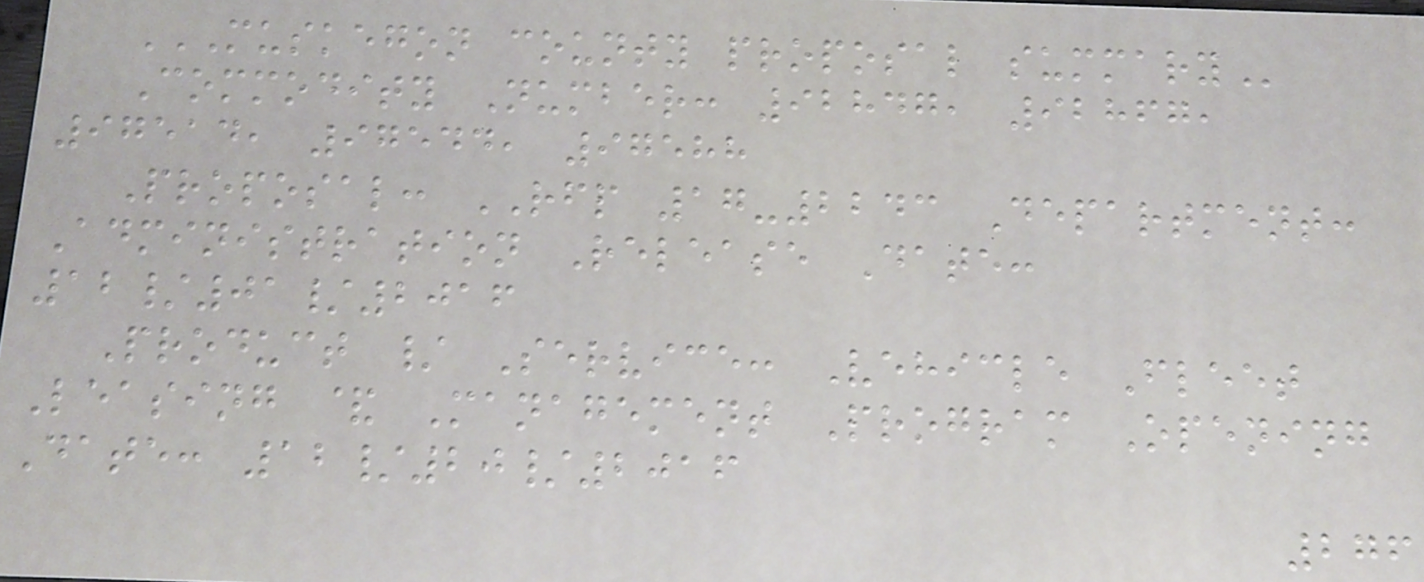MUSKEGON COUNTY PROPOSAL SUMMARY
Commodity Number: 92847, 92867,
97514, 97544, 97588
Proposal: RFP 17-2243 Department:
Administration Release Date:
12/01/2016
Product / Service: Vehicle Fleet
Leasing & Management Program Opening
Date: 12/20/2016
276
